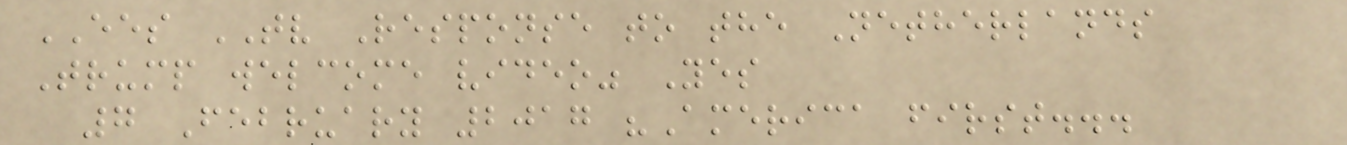EES TV Response to the Netherlands
Trump welcome video" Yes
7 February 2017 "America first...
